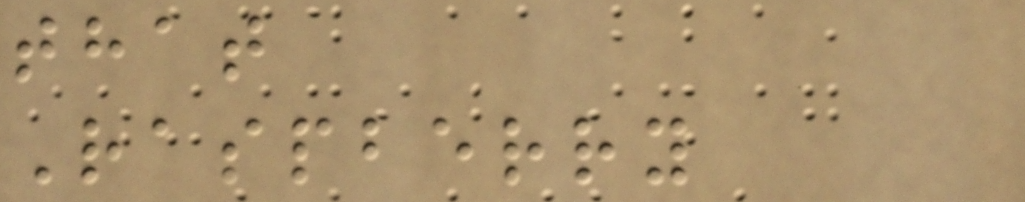that
Raspberry
